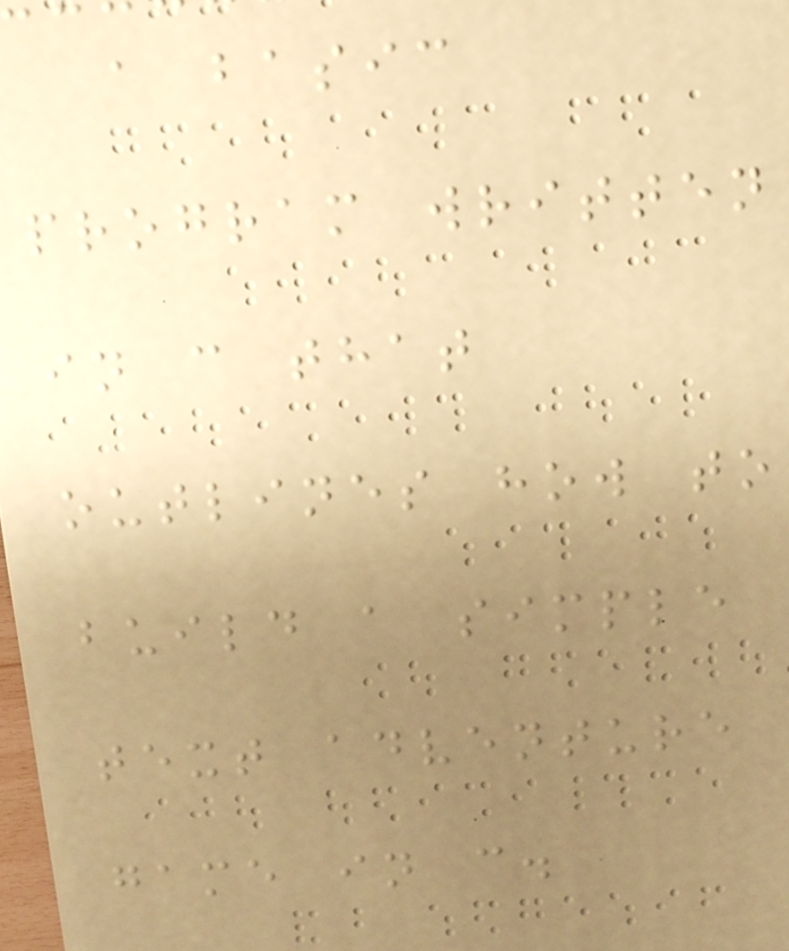a basic
program written
in c that
outlines how to
build a simple
text adventure
game in c.
